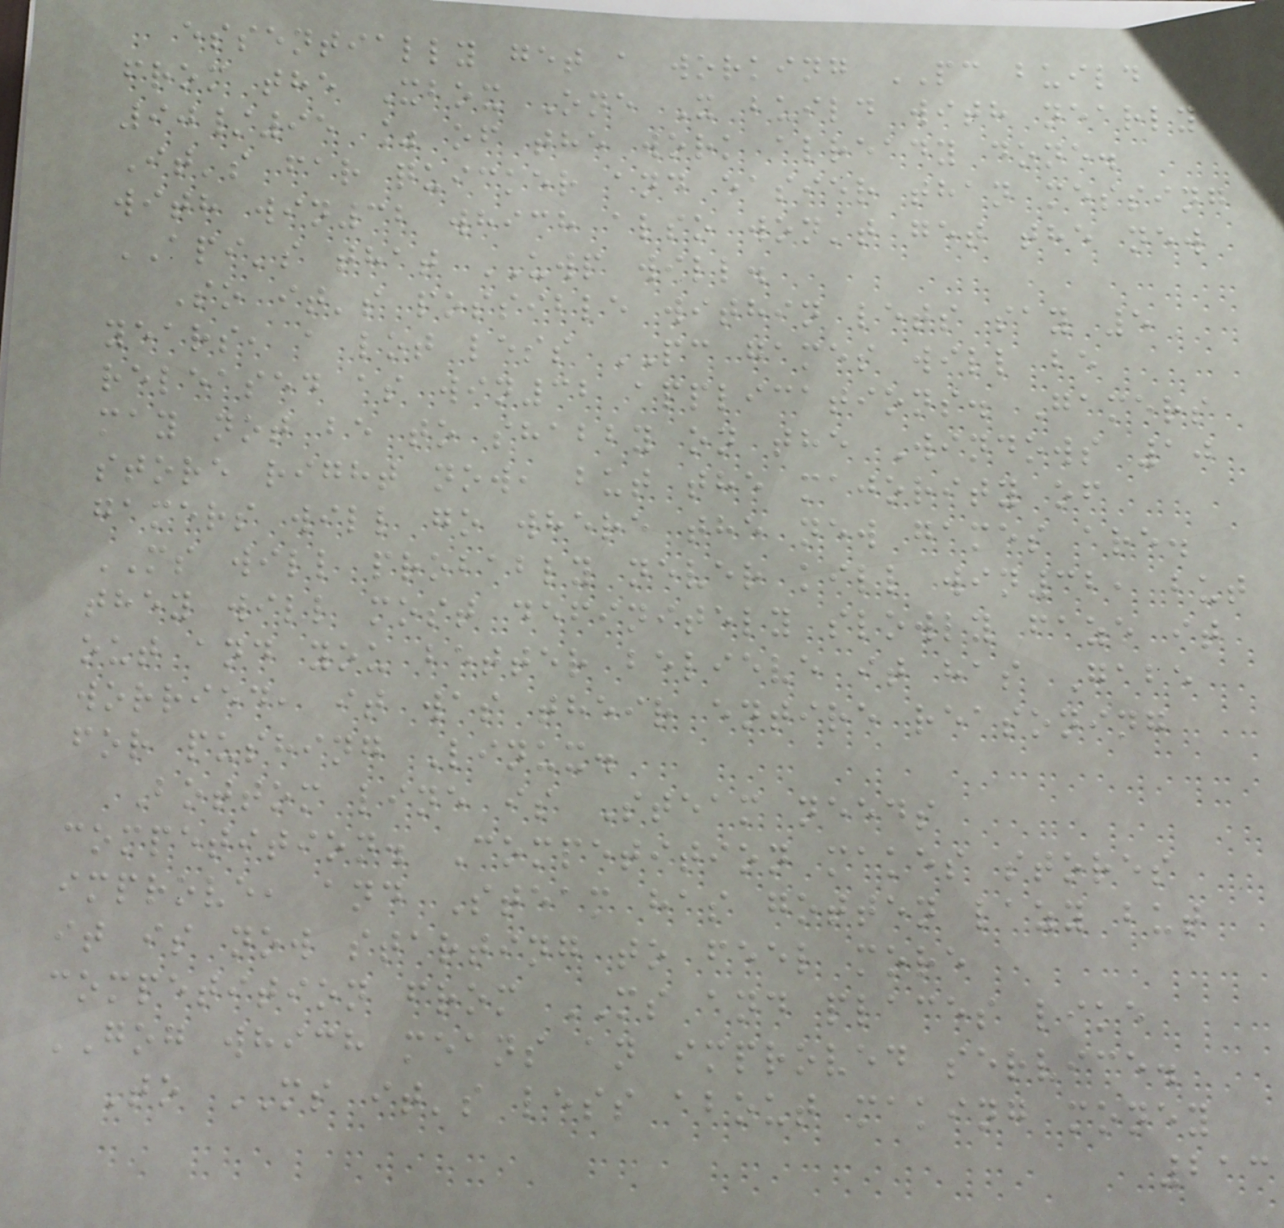essentially get a working PC build
from the Xbox One X build with nearly
90/95 % of the work already done.
It's far quicker and easier than messing
with win32 which also won't get the new
API's that UWP will.
So it's possible within lets say 5
years, a lot less PC games will be
released as win32 applications. Gamers
may not be to shabby on the Windows 10
store right now, but the majority of
gamers will go where the new games are.
MS will probably never kill win32, but
they will most definitely slowly faze it
out and you better believe it has Gabe
worried, it was their entire reasoning
for pushing Linux.
Bottom line is Steam needs
competition. Competition makes stores
improve, and Steam has gotten lazy but
it is now starting to feel more
competition from MS and places like
GOG which means an improved service.
To MS it's less about making money
213
